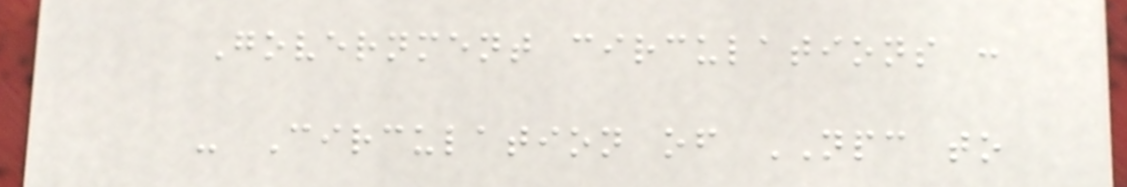Government circulations :
- Circulation of NPC to
